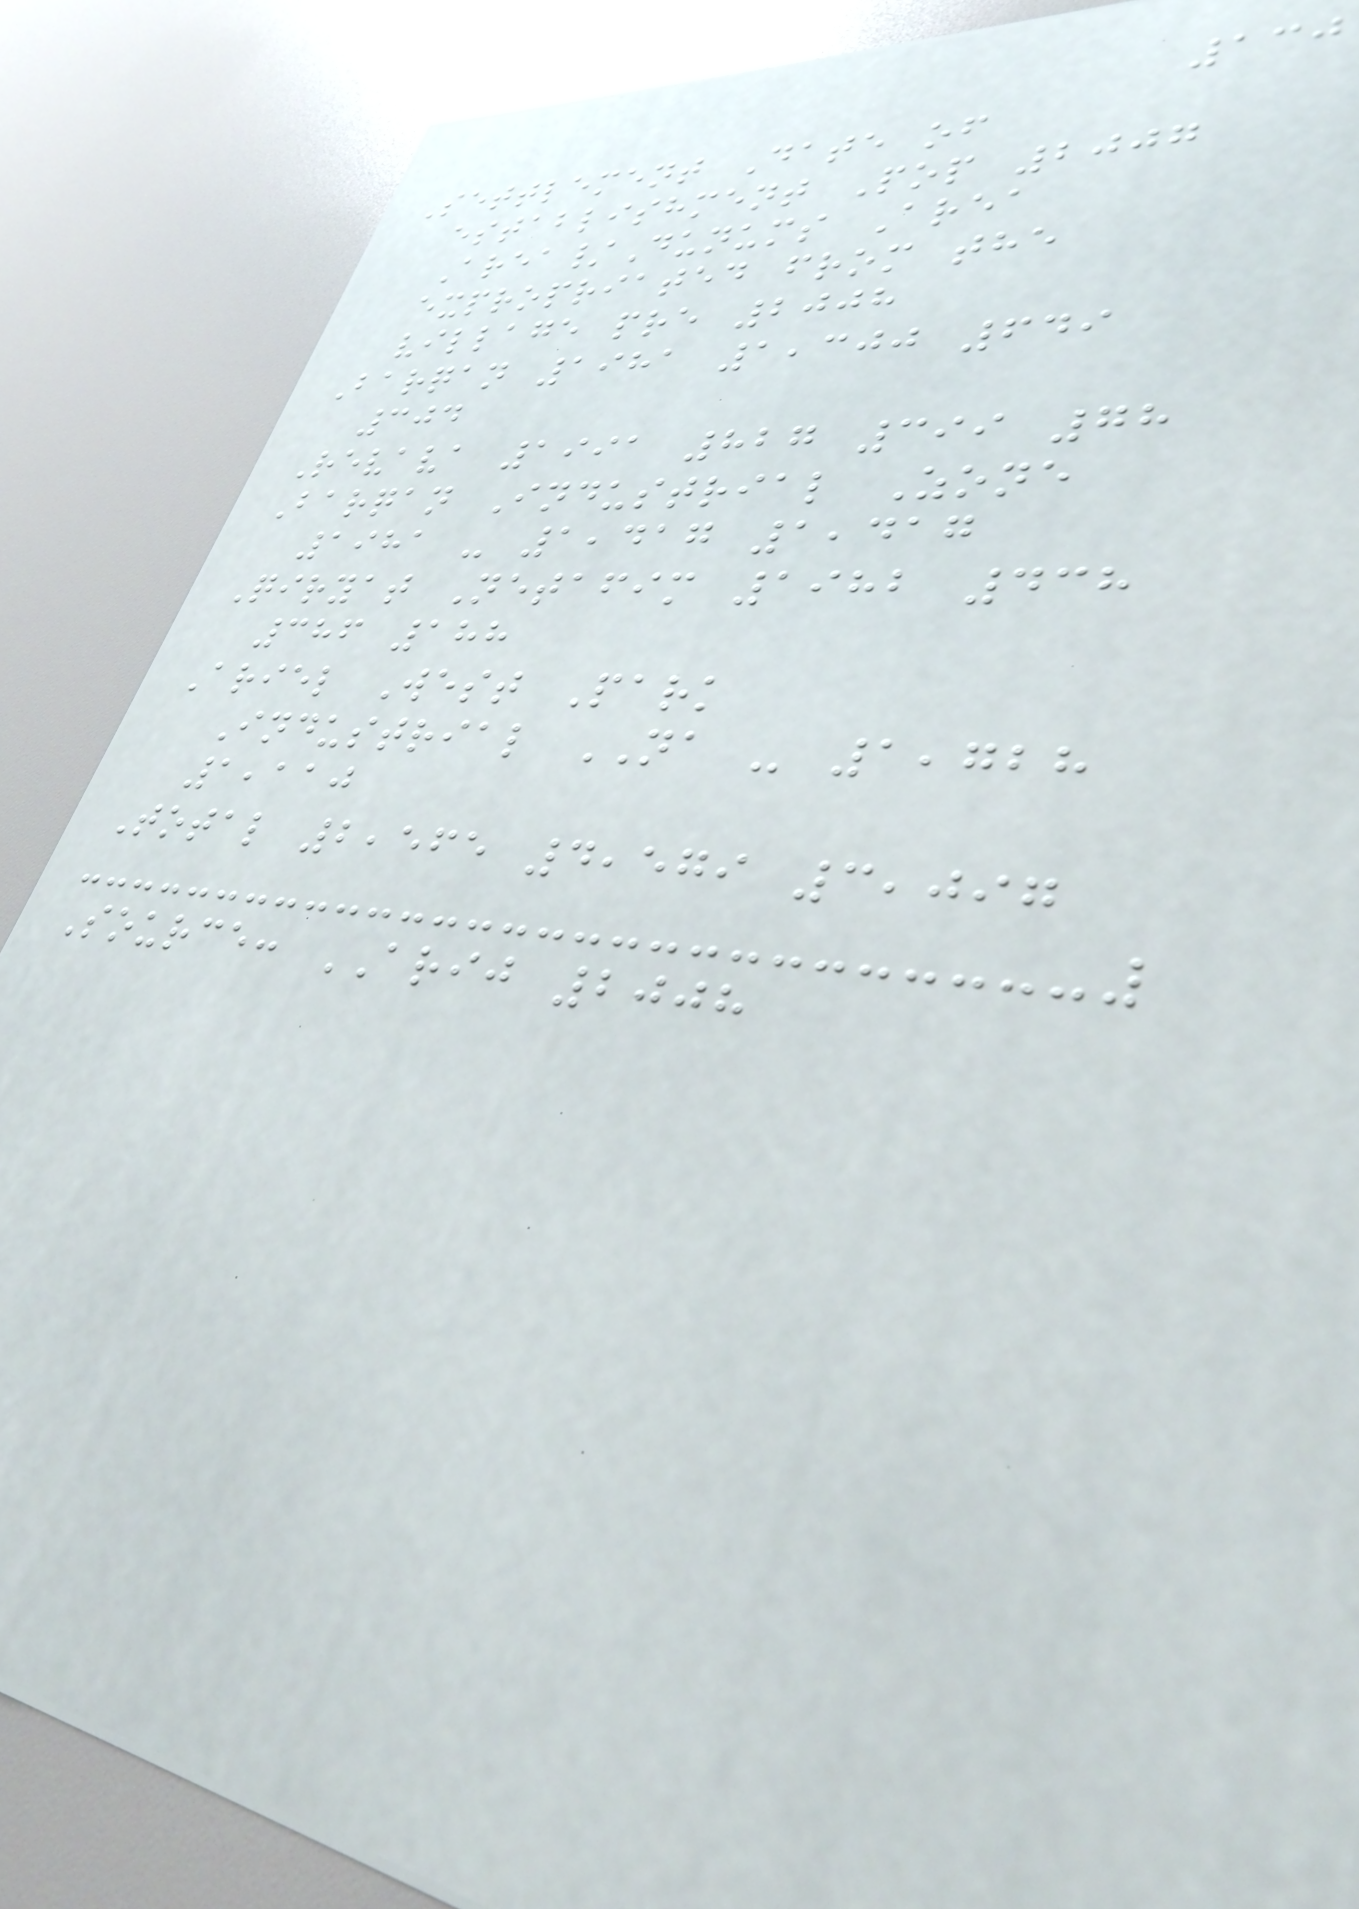130
Settlement Date of
establishment Pop 2007
Area/Dunums Area
expropriated from the
village pre 2008
Barqan 1981 1,300 649
304
Revava 1991 827 399 78
Barqan Industrial Zone
1981 - 1,417 1,417
Qiryat Netafim 1982 438
386 188
Ariel West Park
Industrial NA - 1,728
1,110
Total 2,565 4,579 3,097
Source: ARIJ 2008
